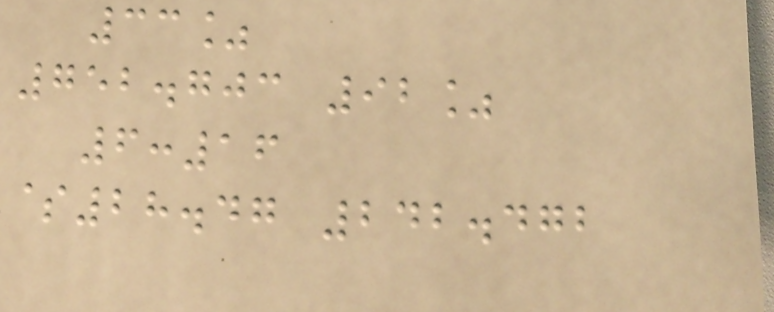33%
752.703 92%
6:16
$28.47 242.472
